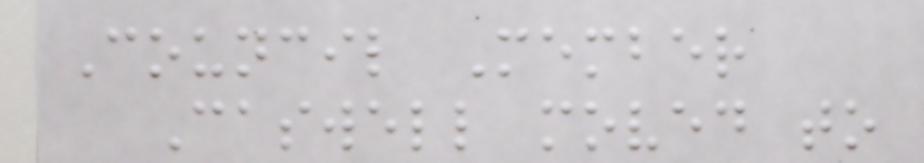Council Member
Caswell moved to
